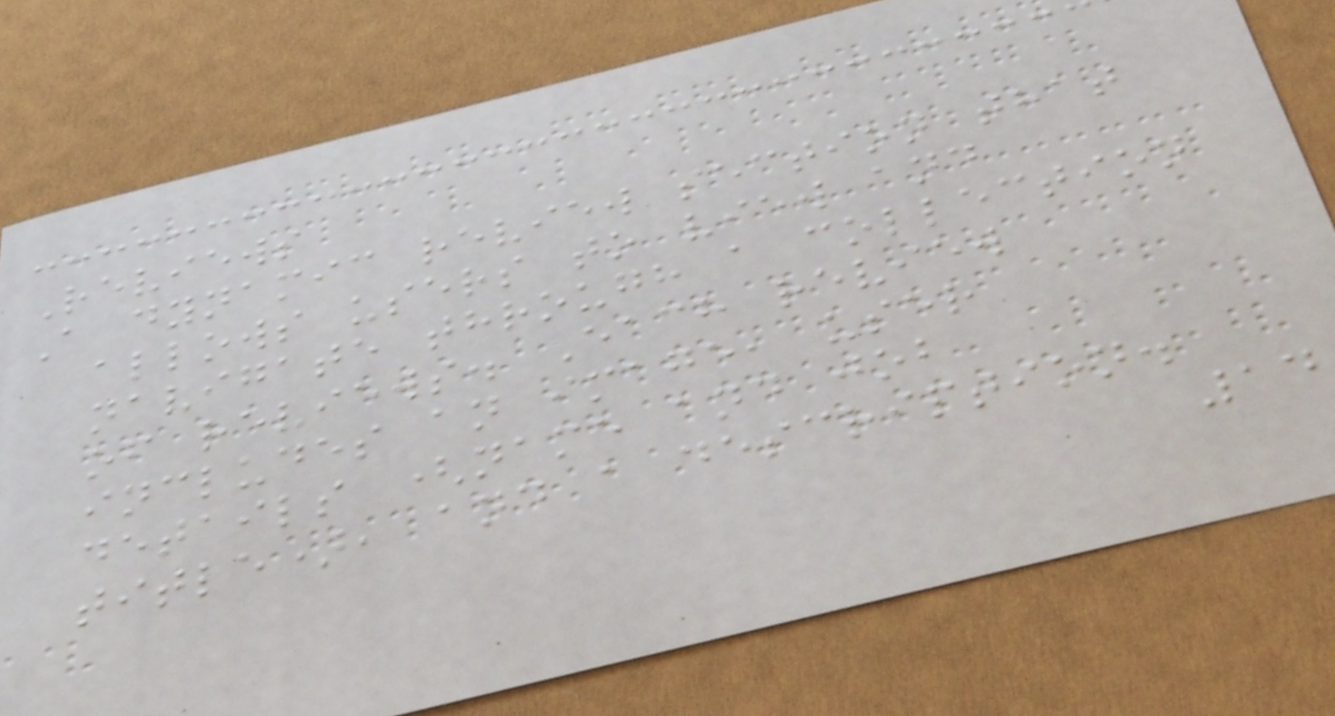Reviews
A dynamic review section that
allows users to view and
navigate through a collection
of reviews. Each review
includes an image, user
details (name and job
title), and a description.
14
